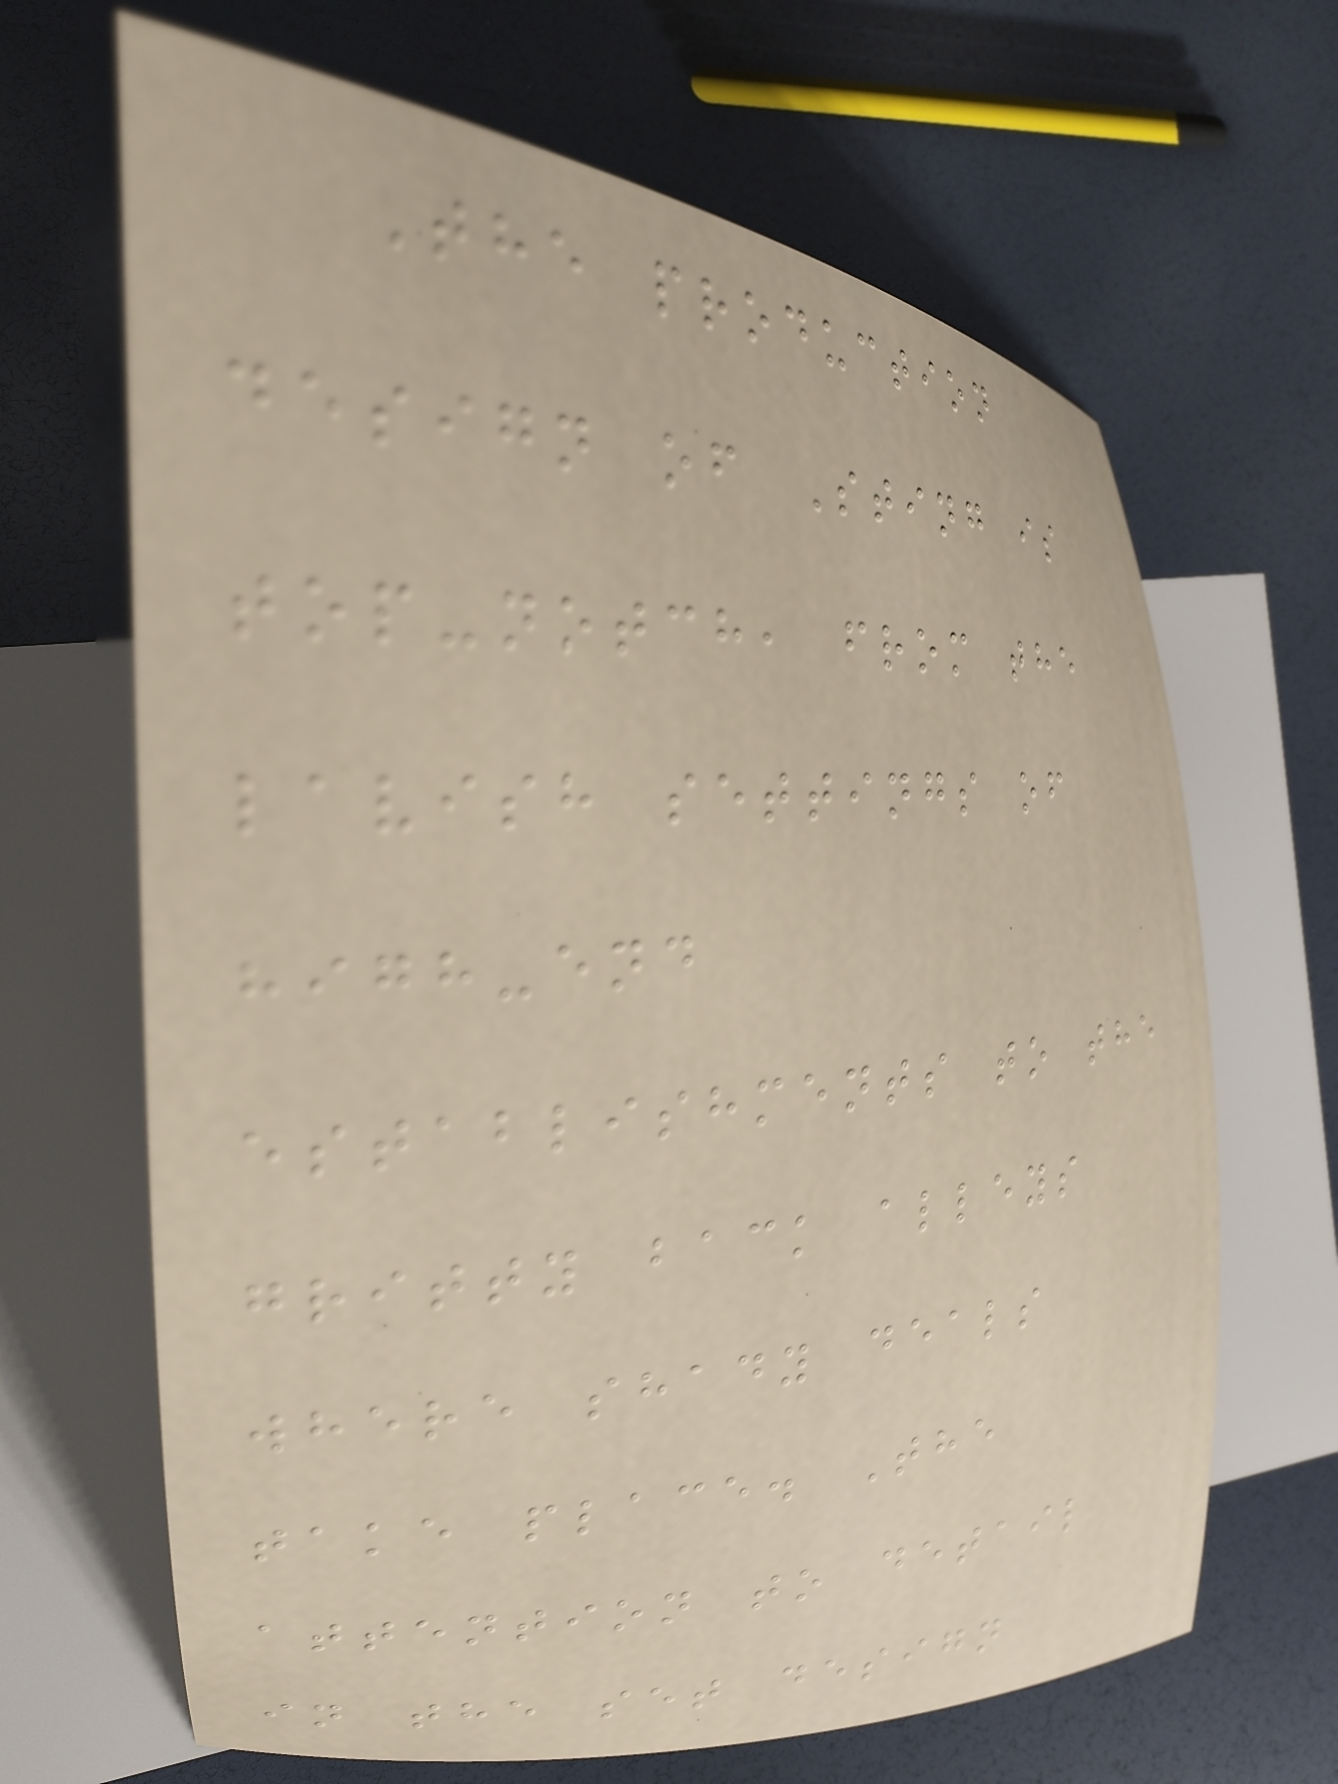The production
design of Sting is
top-notch, from the
lavish settings of
high-end
establishments to the
gritty back alleys
where shady deals
take place. The
attention to detail
in the set design
